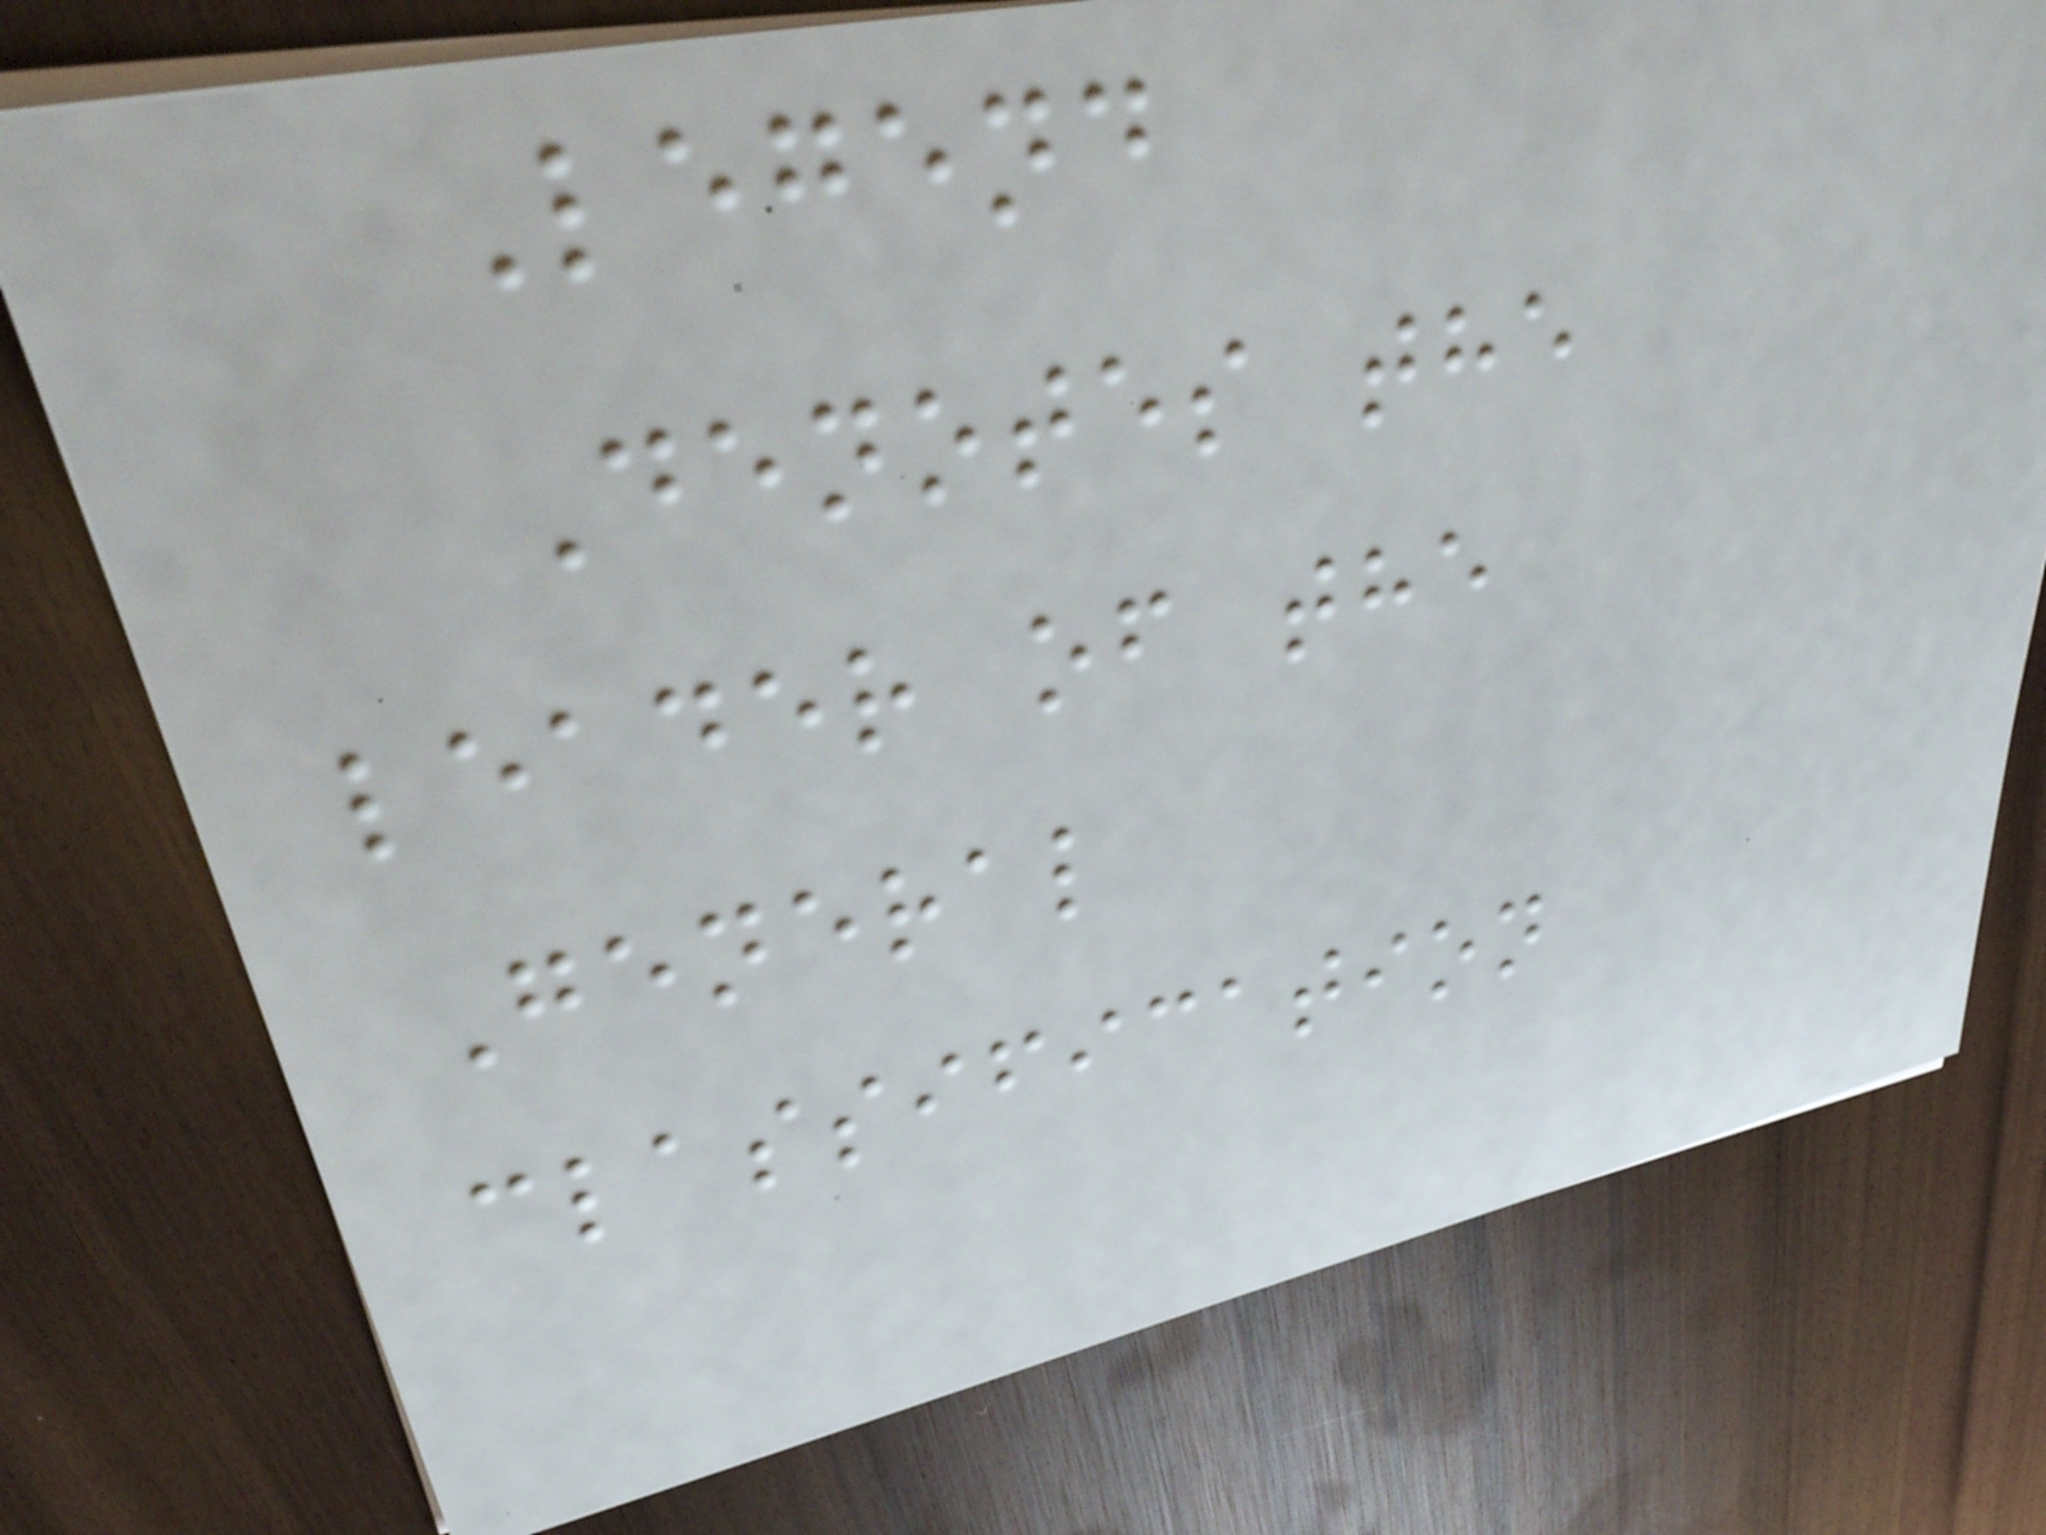Legend
Denotes the
leader of the
General
classification
